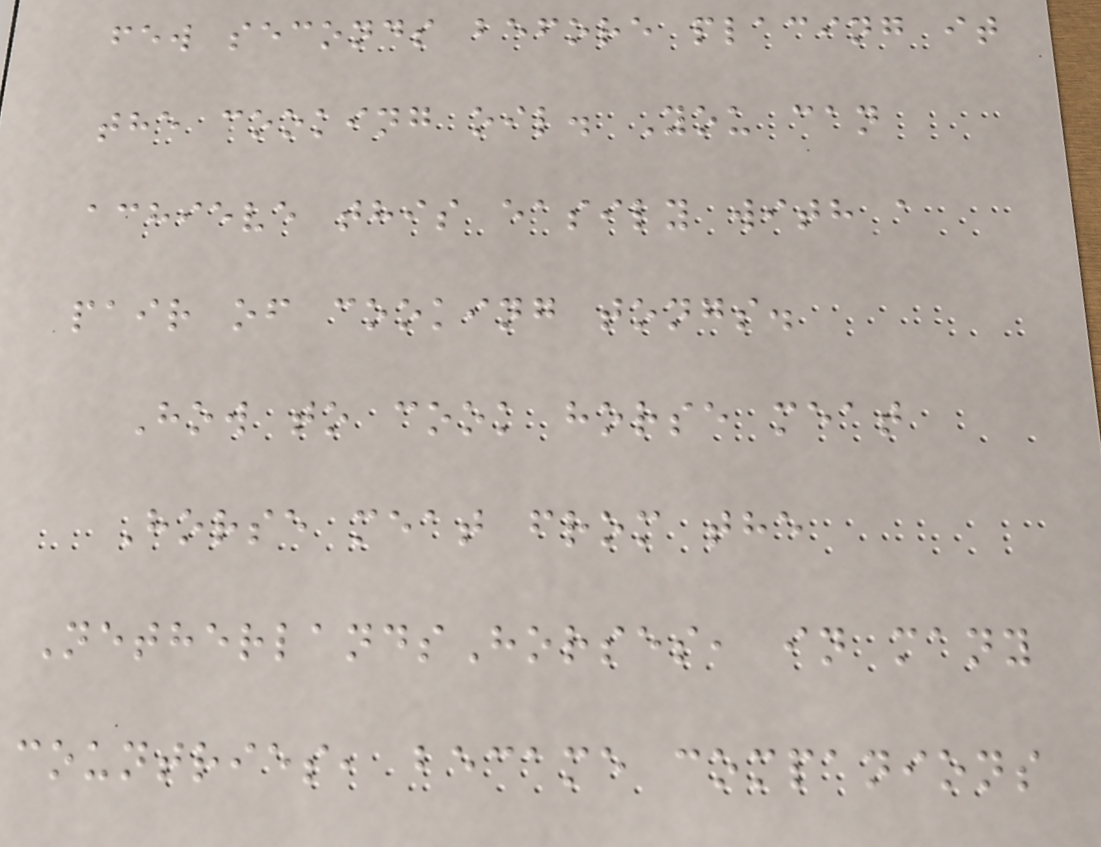few seconds before placing it
the cooking oil. You can
achieve this easily with a
pair of cooking tongs.
How to cook horse meat
Horse meat from the
NetherlandsHorses, in many
countries, became companions
